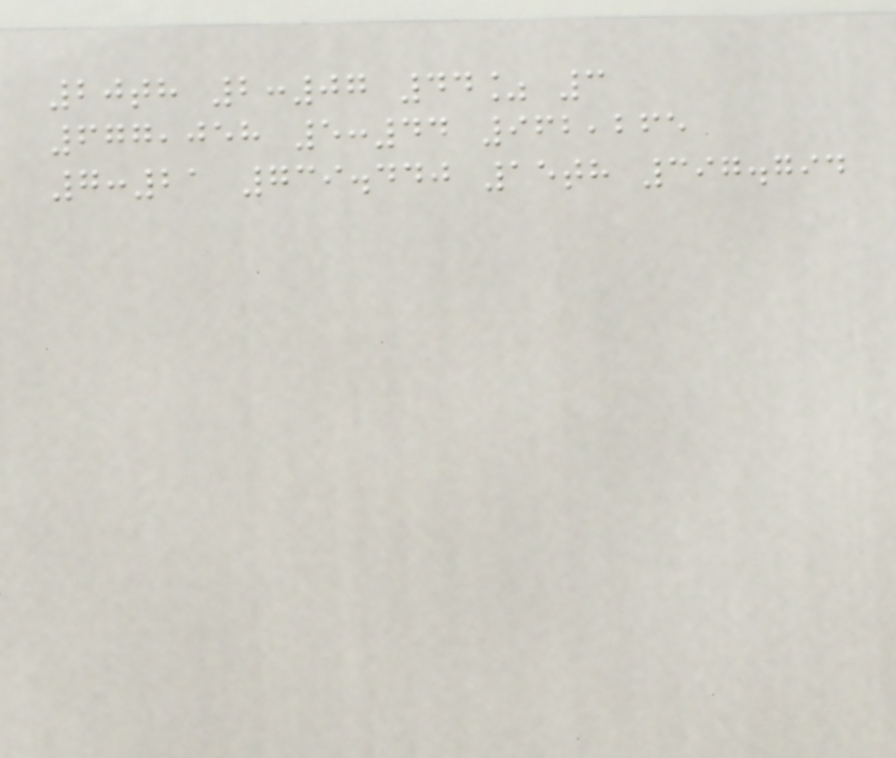20th 2:07 44% 3
677,058 5:44 962,265
7:21 739.440 15th 397.794
